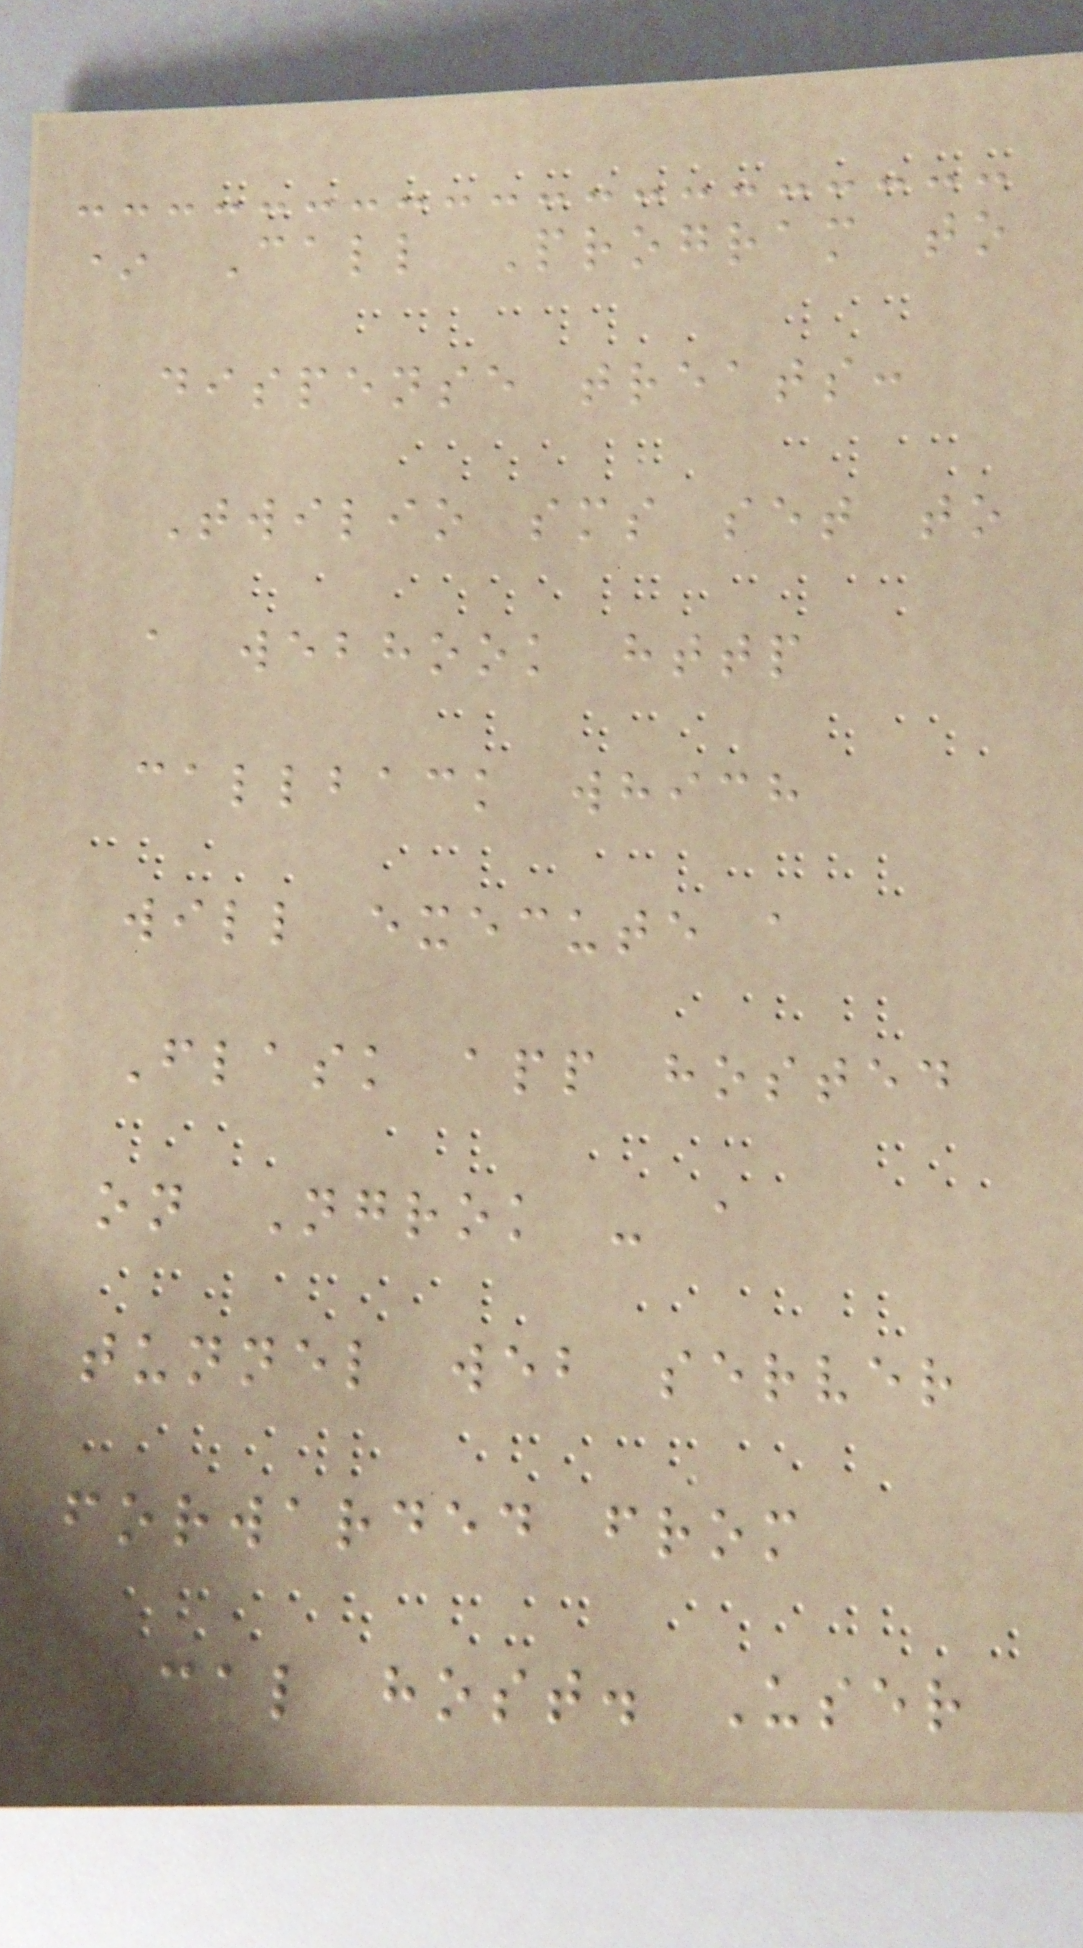* Call Program to
dispense treats:
Twilio sms set to
a webhook http
callback which
will execute a
Flask app hosted
on Ngrok - a
tunnel web server
forwarded from
local host. User
